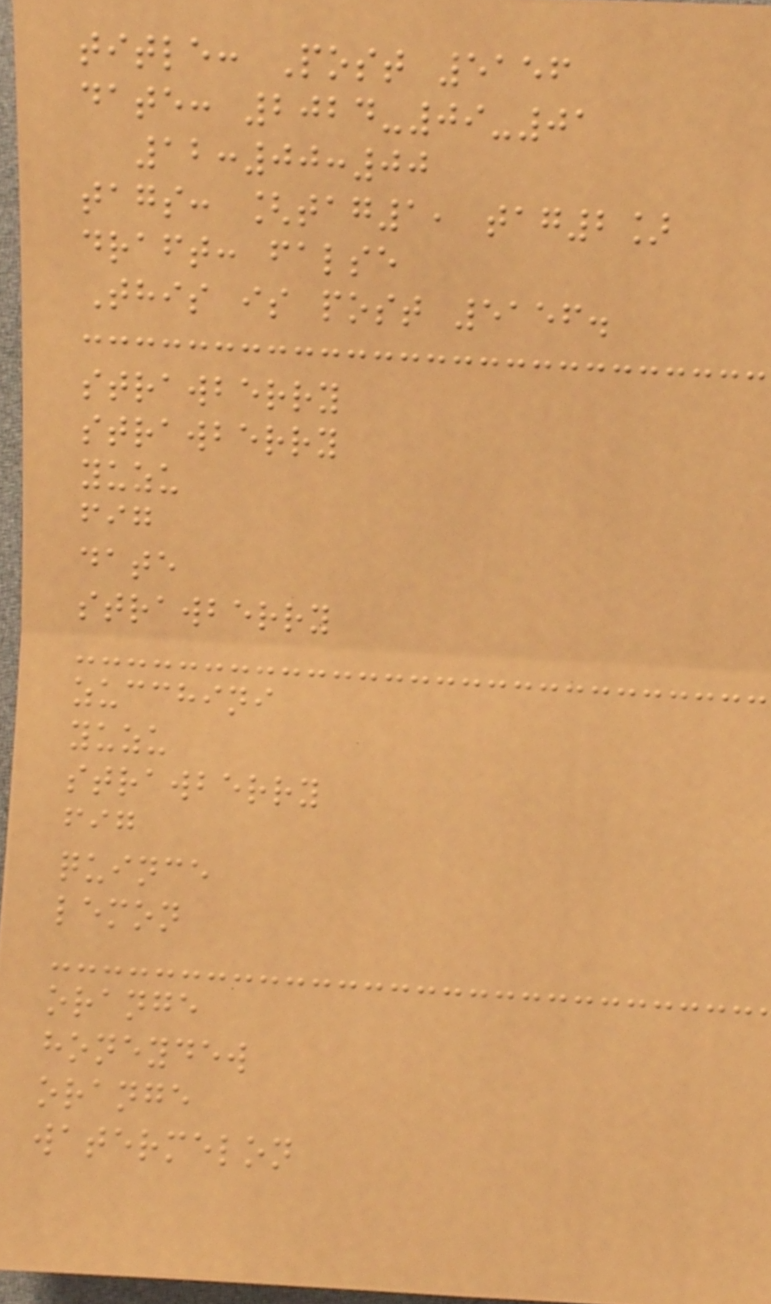title: Post 5156
date: 2024-09-01
12:00:00
tags: [tag1, tag2]
draft: false
This is post 5156.
strawberry
strawberry
yuzu
fig
date
strawberry
zucchini
yuzu
strawberry
fig
quince
lemon
orange
honeydew
orange
watermelon
